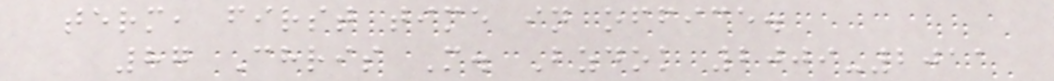term, first time in office.
87 Chris M. Bzdok 2009-2011
